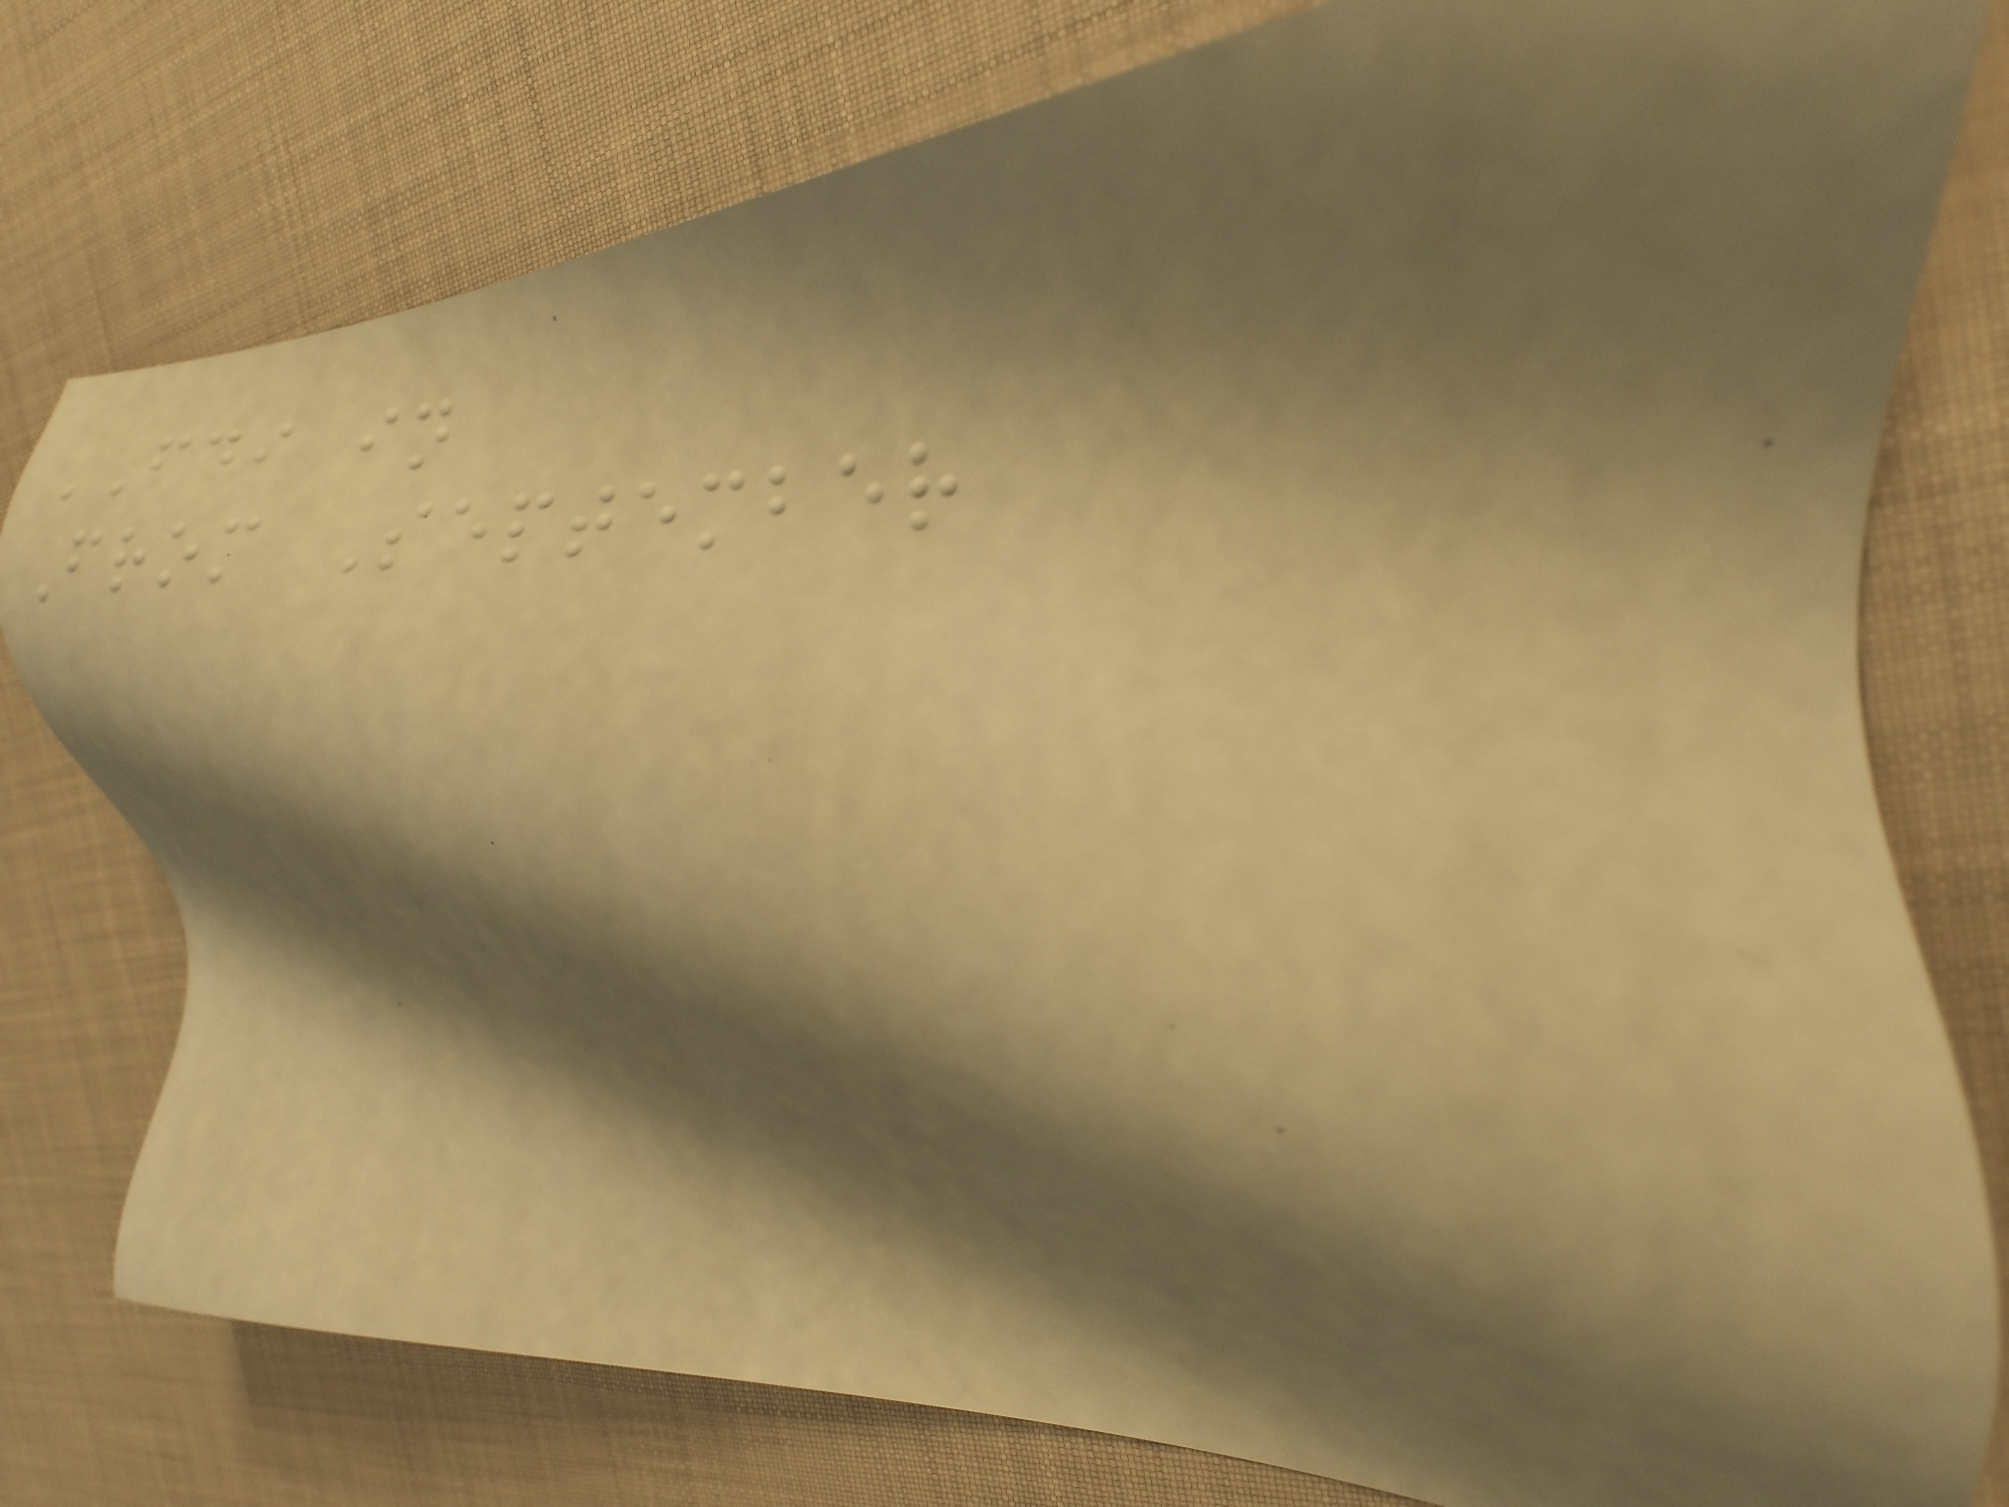FDI in
From September
